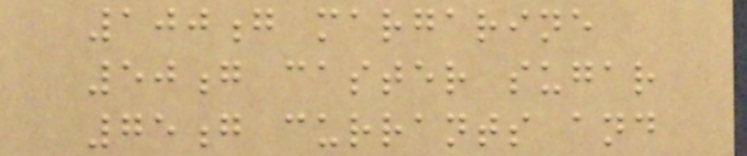100g margarine
50g caster sugar
75g currants and
